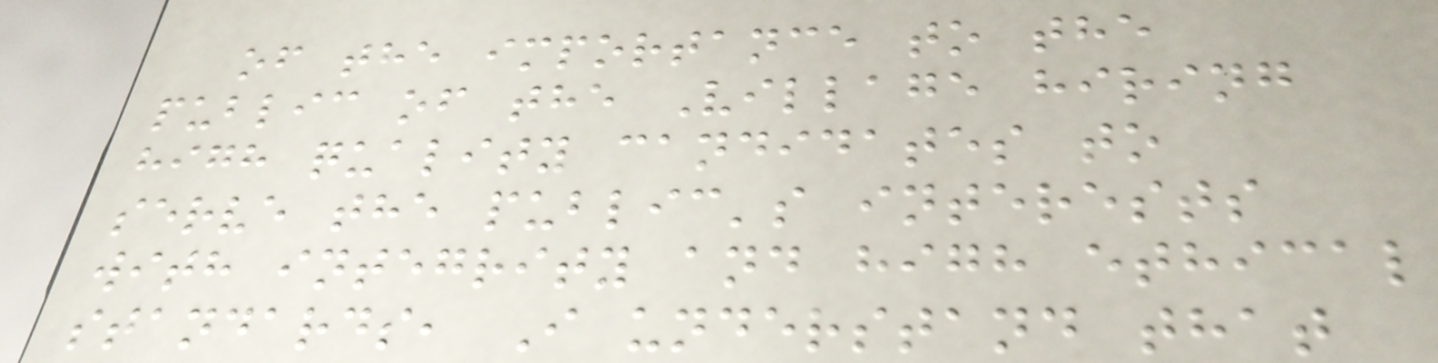of the importance to the
public of the Village hiring
high quality candidates to
serve the public's interests
with integrity and high ethical
standards, I understand that
